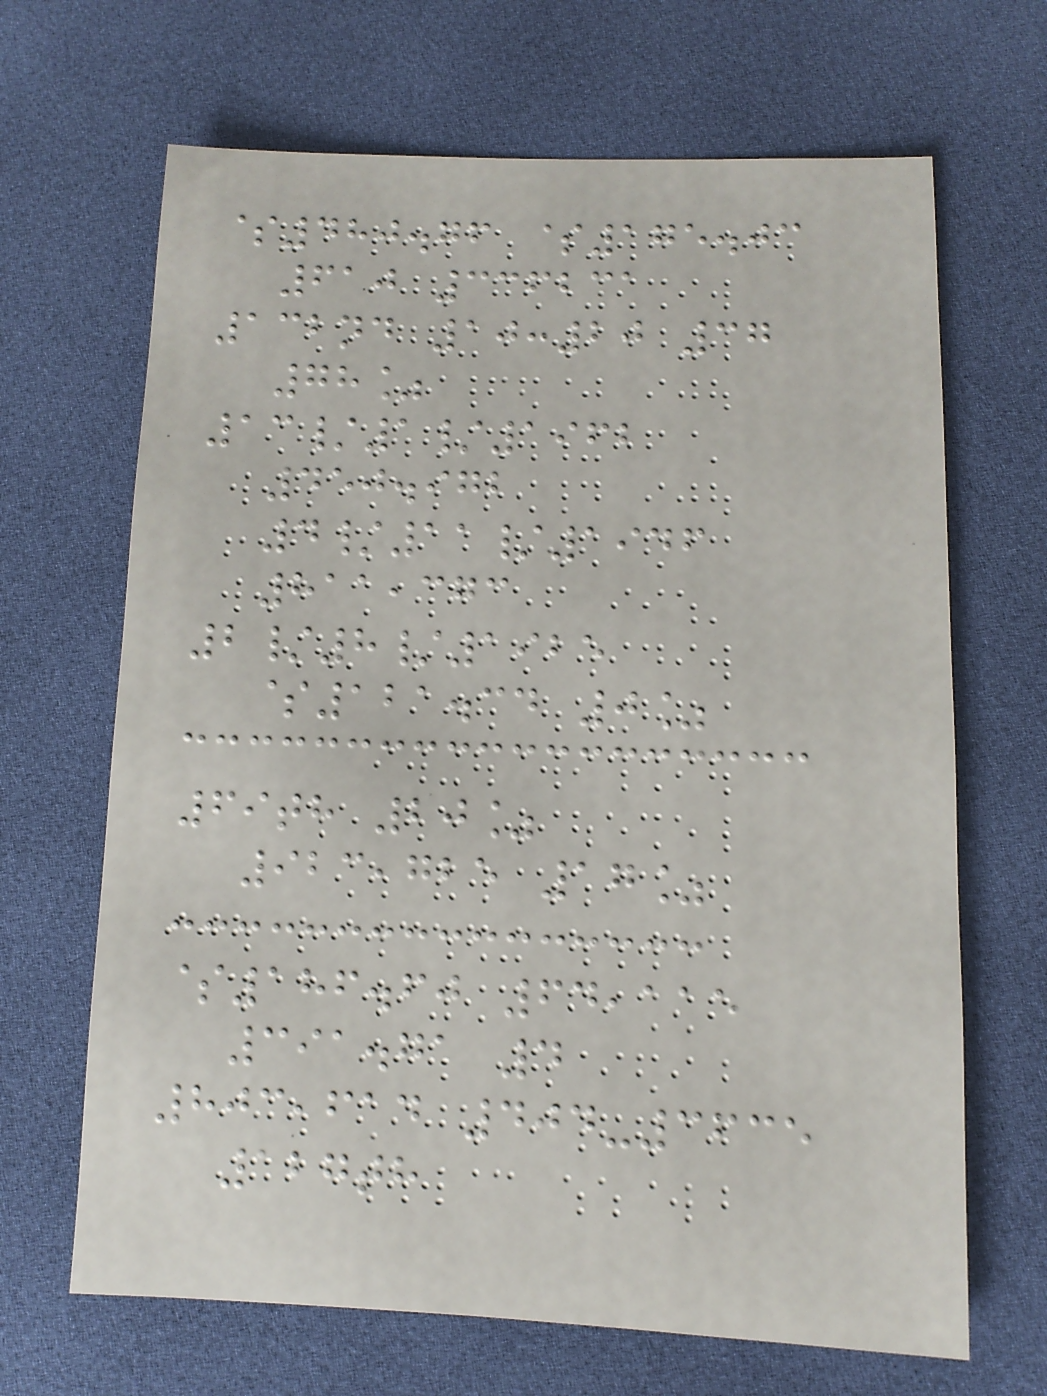$480.76 $175.03
610 336231
132nd 10:20 37
78%
13/1/1962
450.972
4/11/1946
811,373
2/8/1925
$121.34 0%
69th 20%
923,725 17%
$186.60 64,115
391.71 4
803,614 404-3635
127th
